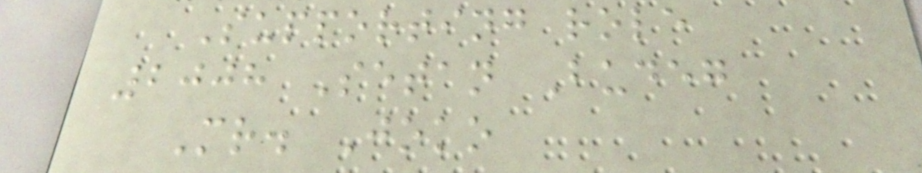Supporting role
2008 Setan Budeg
Mr. Joko
